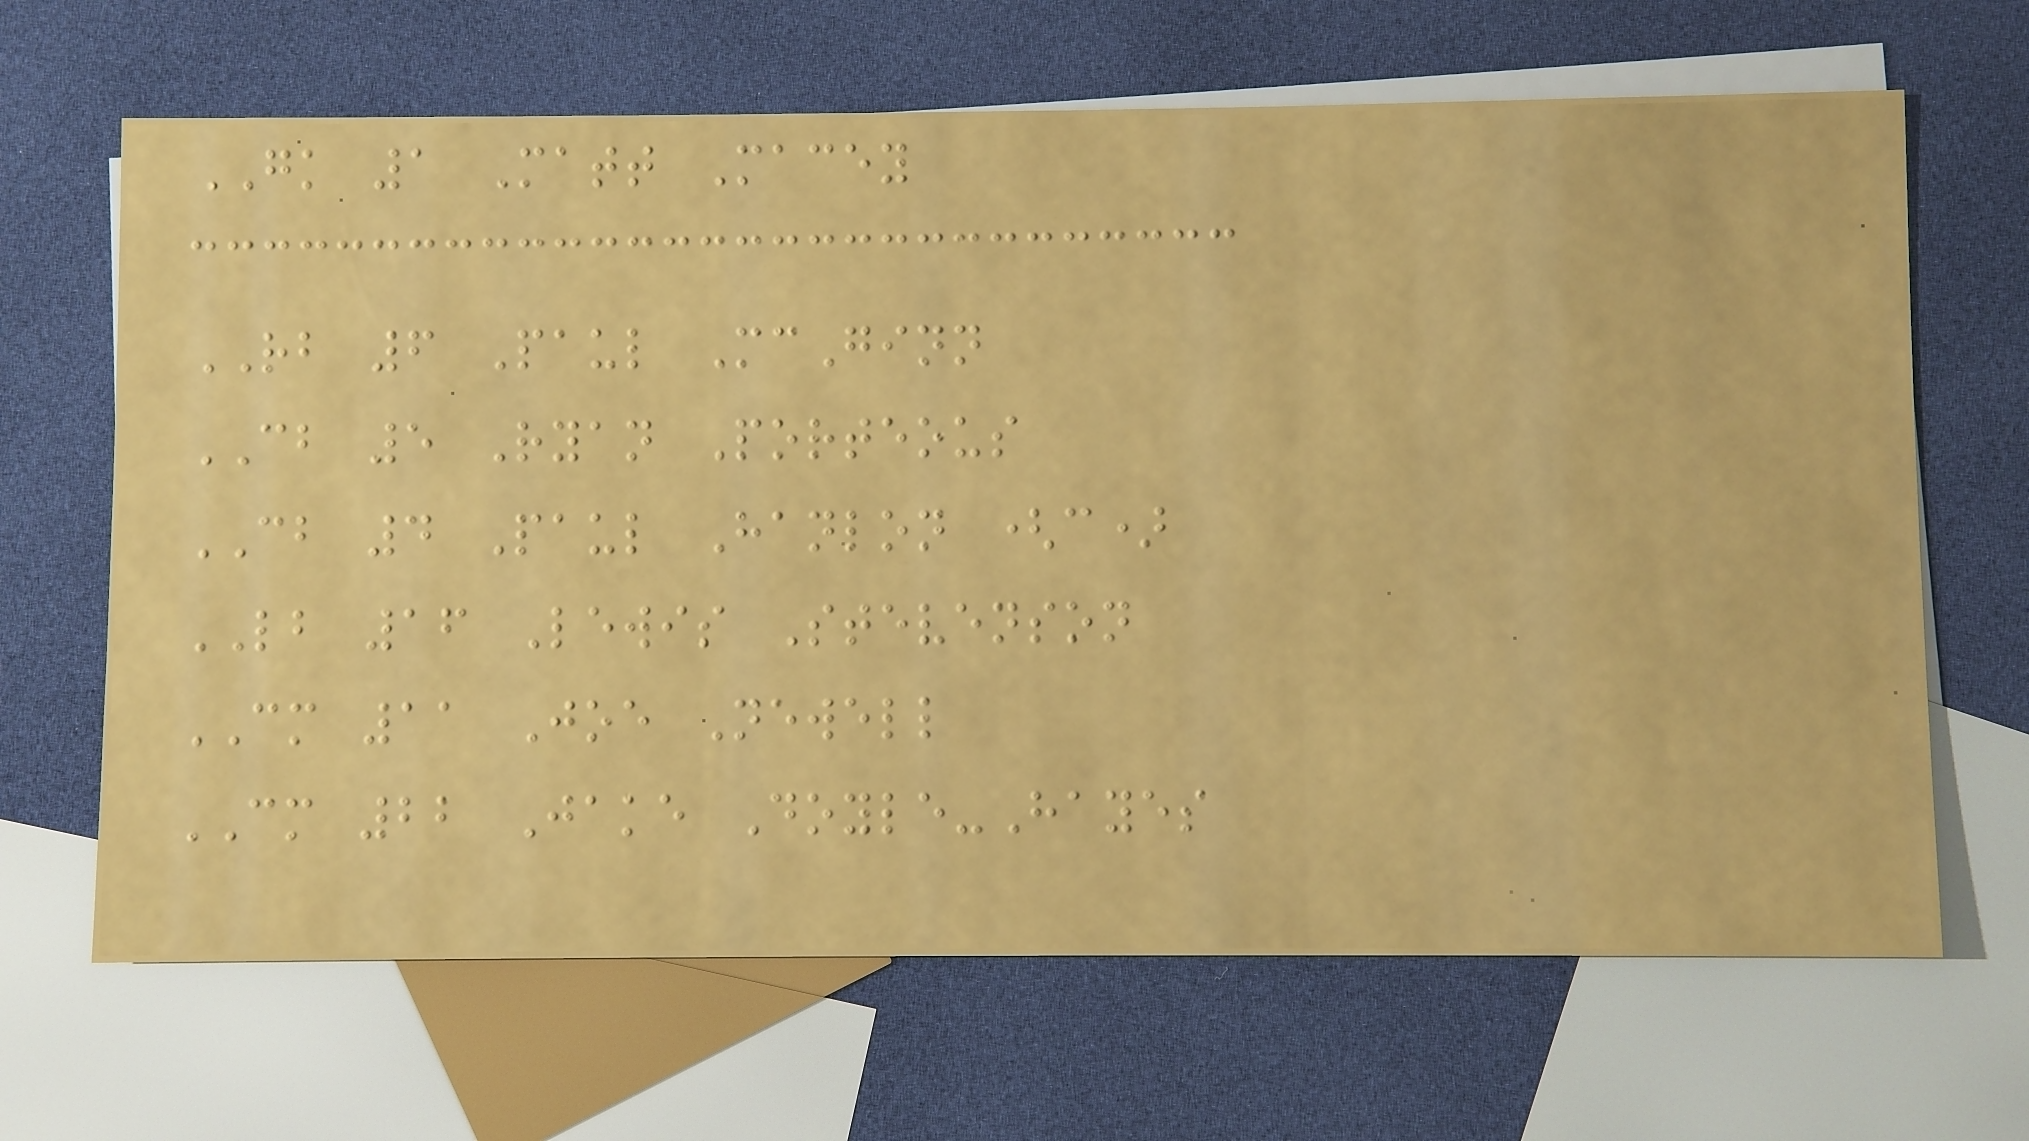GK 1 Matt Macey
RB 6 Paul McGinn
CB 5 Ryan Porteous
CB 4 Paul Hanlon (c)
LB 16 Lewis Stevenson
CM 11 Joe Newell
CM 22 Jake Doyle-Hayes
